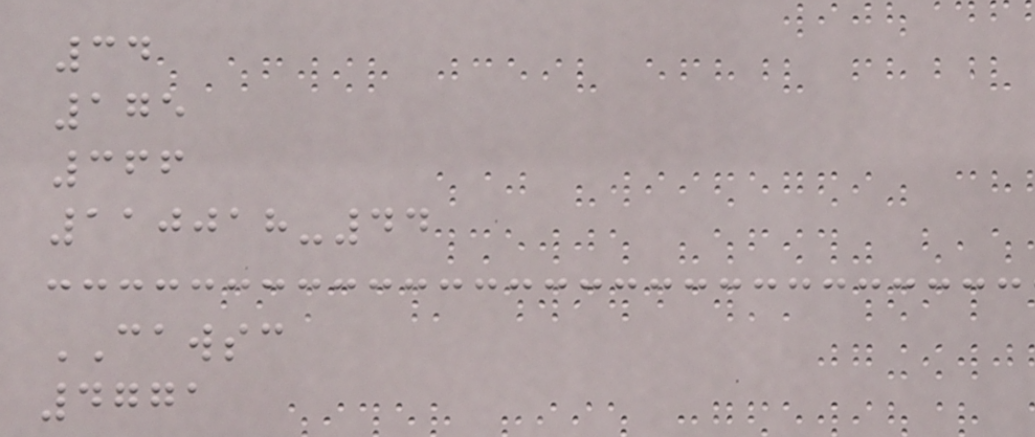34
175
366
110018-44
CAWSC
4771
